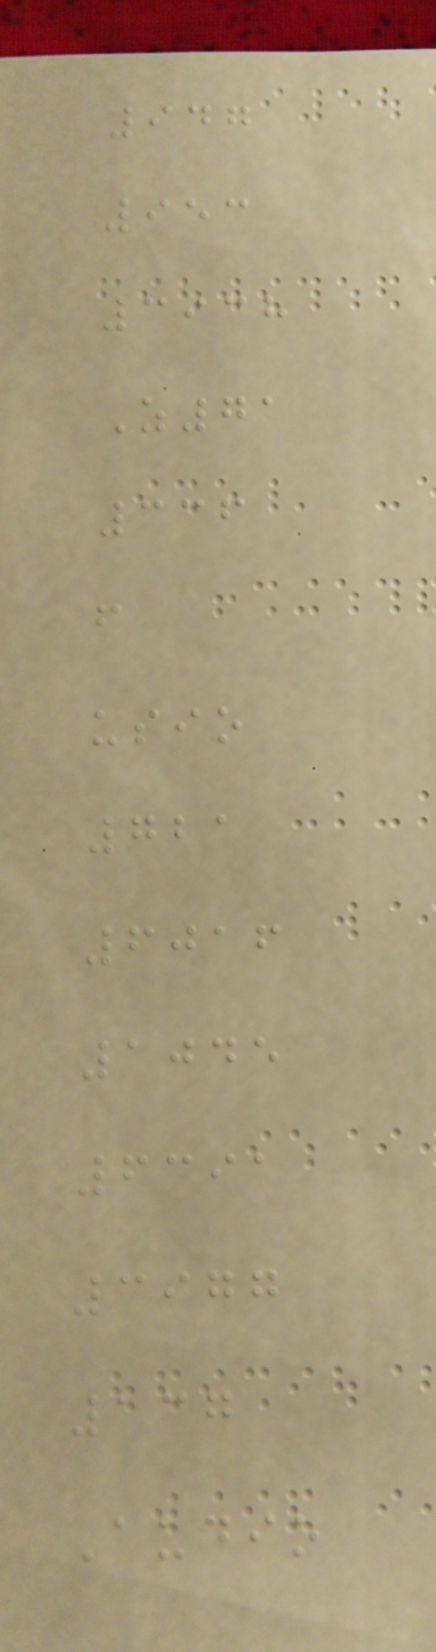947
953
3938
Z71
336
f
usio
721
6016
1045
6391
3977
137
Audio
